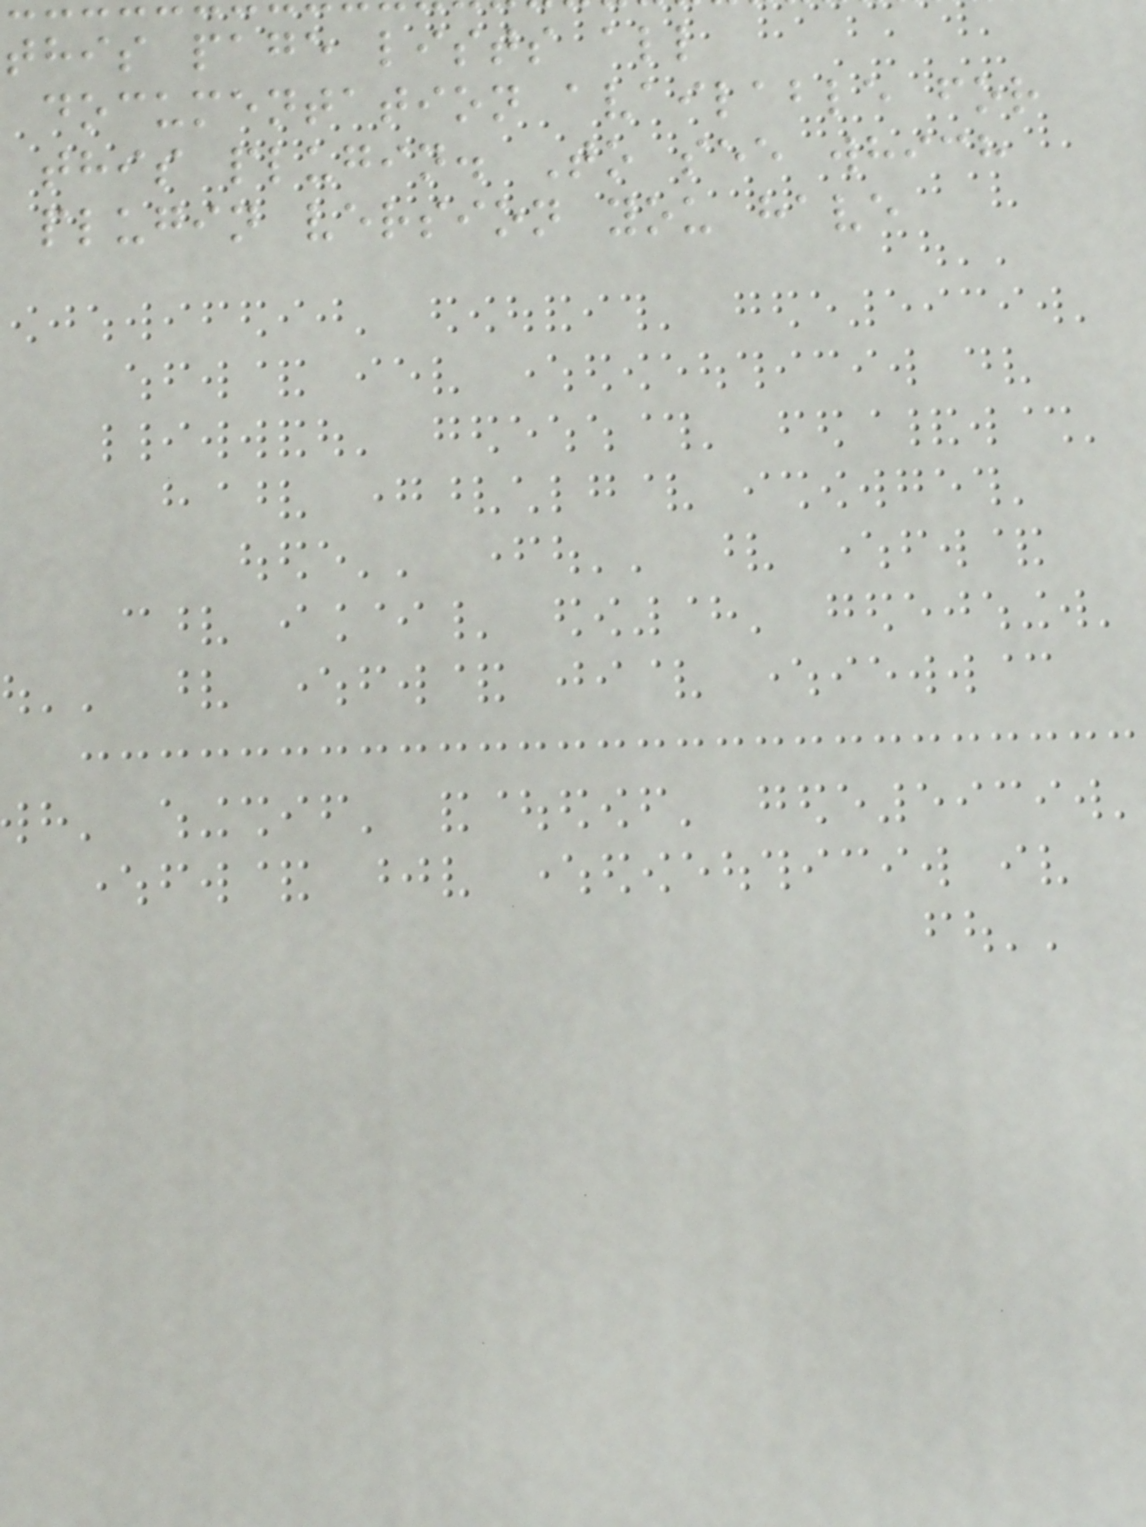this page lists all
documentation available for
this plugin. To see which
plugin version you have
